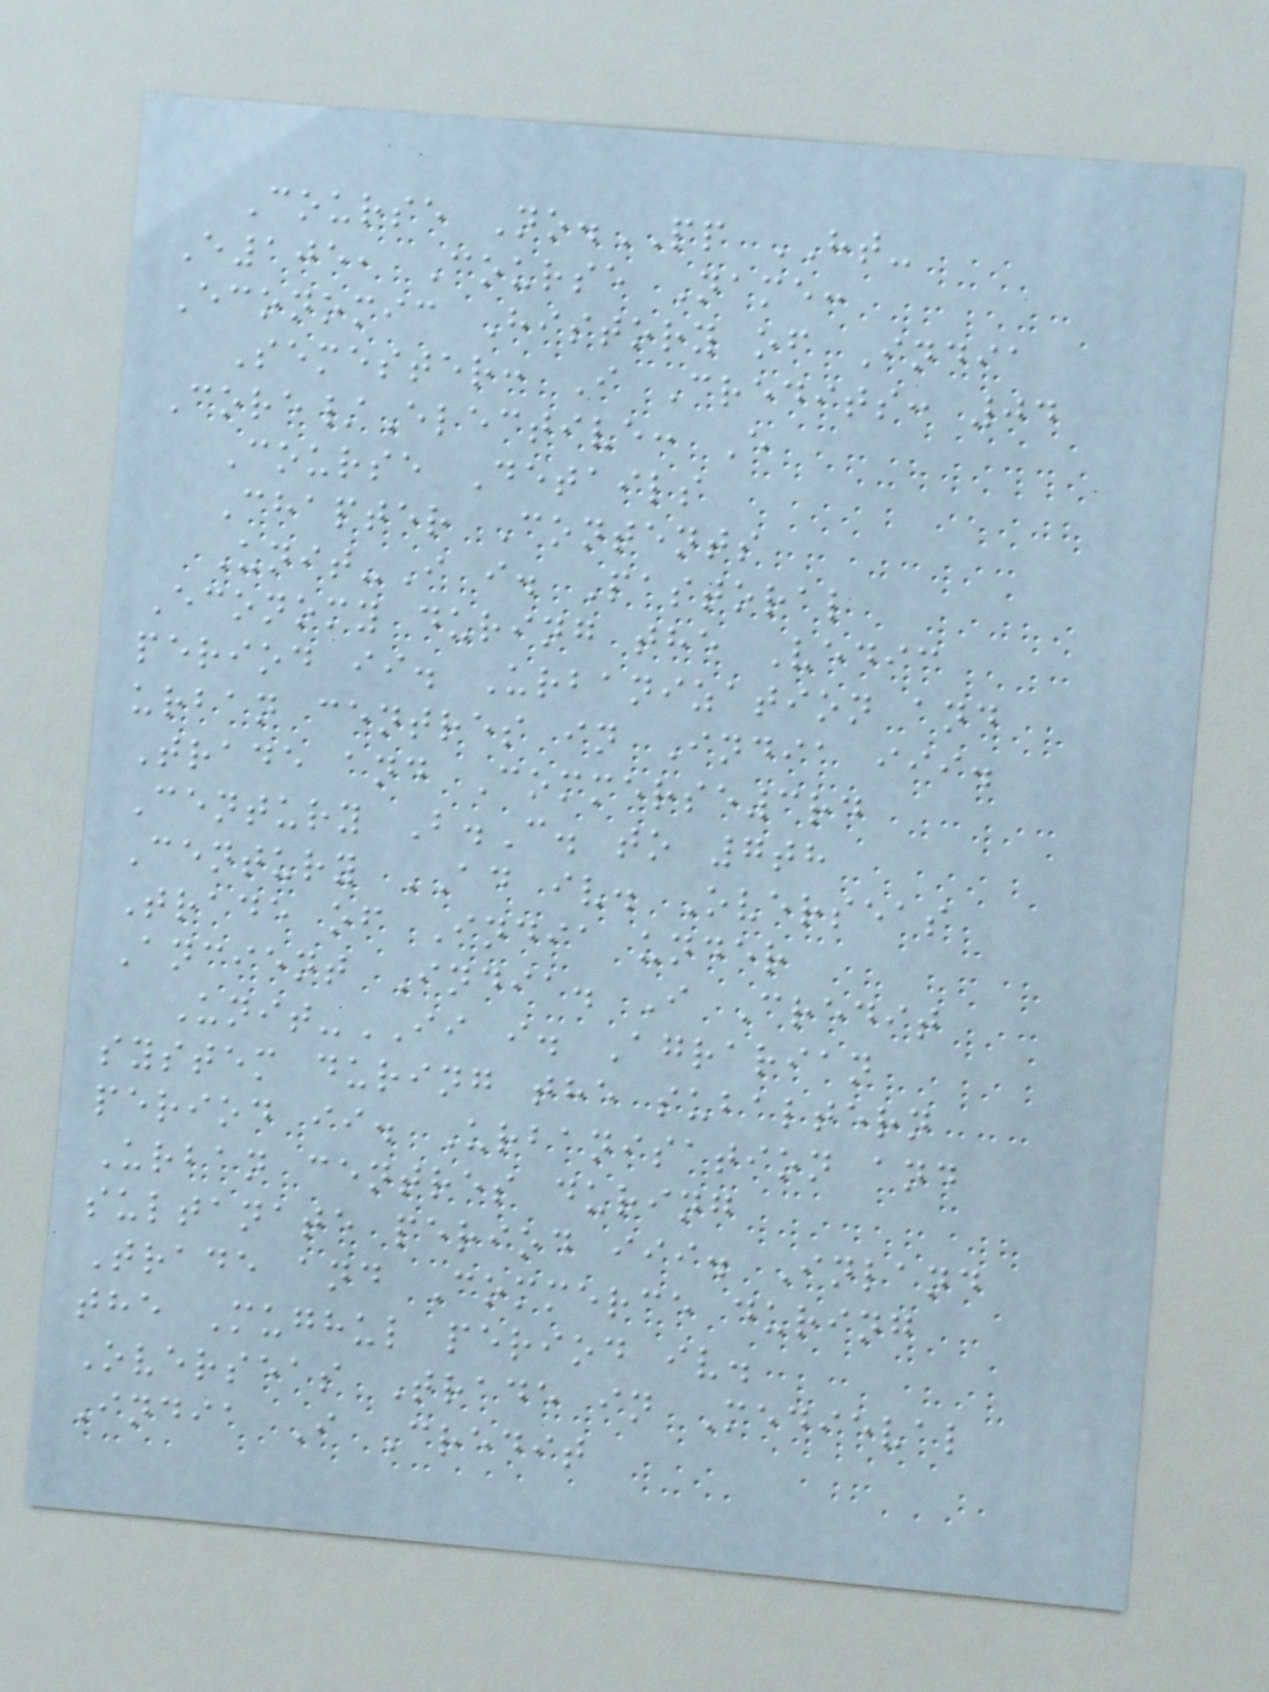Course No.PP HT-
E105, Course Name:
Economic History of India
Semester: I Credits: 04
Core/Elective: E
Course Details
Chapter Contents
Unit-I i. Pastoral
Economy during the Vedic
period ii. Urbanization and
urban centres in India iii.
Trade and Commerse3rd
Century B.C. to 7th
Century AD iv. Overseas
Trade of India under
Ancient India. I Credit
Unit-II i. Agrarian
system during the subaltern
period ii. Urbanisation and
Urban centres during
sultanate period iii. Inland
Trade and Commerce during
the Mughul period iv.
Overseas Trade in Medieval
India I Credit
